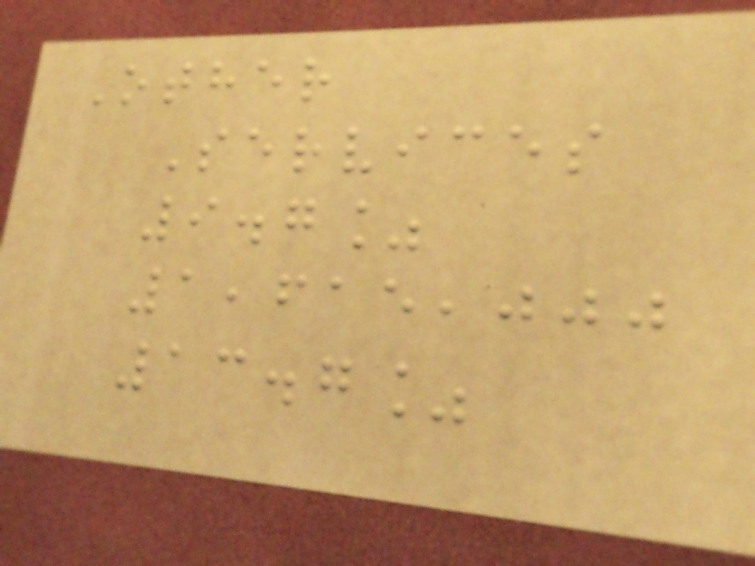Other
Services
9.7%
1,615,000
13.7%
